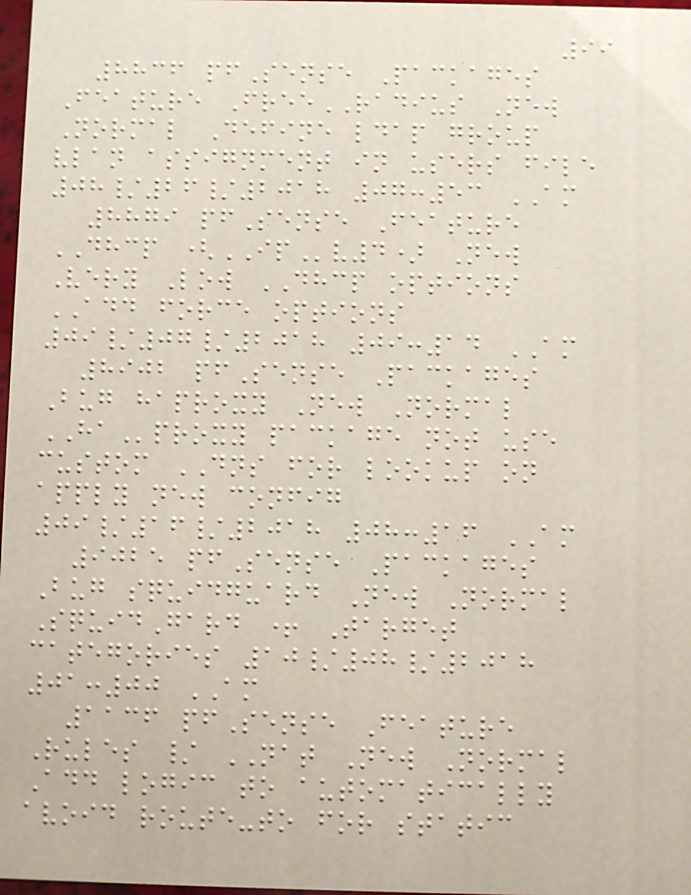99
8836 pfSense Packages
Feature FreeRADIUS New
Normal Define ldap group
vlan assignment in users file
08/26/2018 07:53 AM
8879 pfSense Feature
DHCP (IPv4) New
Very Low DHCP options
ADD force options
09/07/2018 09:14 AM
8902 pfSense Packages
Bug haproxy New Normal
HAproxy package not use
custom DNS for lookup on
apply new config
09/16/2018 08:16 AM
9025 pfSense Packages
Bug squidguard New Normal
SquidGard + Target
categories 10/08/2018
01:00 AM
1136 pfSense Feature
Rules / NAT New Normal
Add logic to automatically
avoid route-to for static
